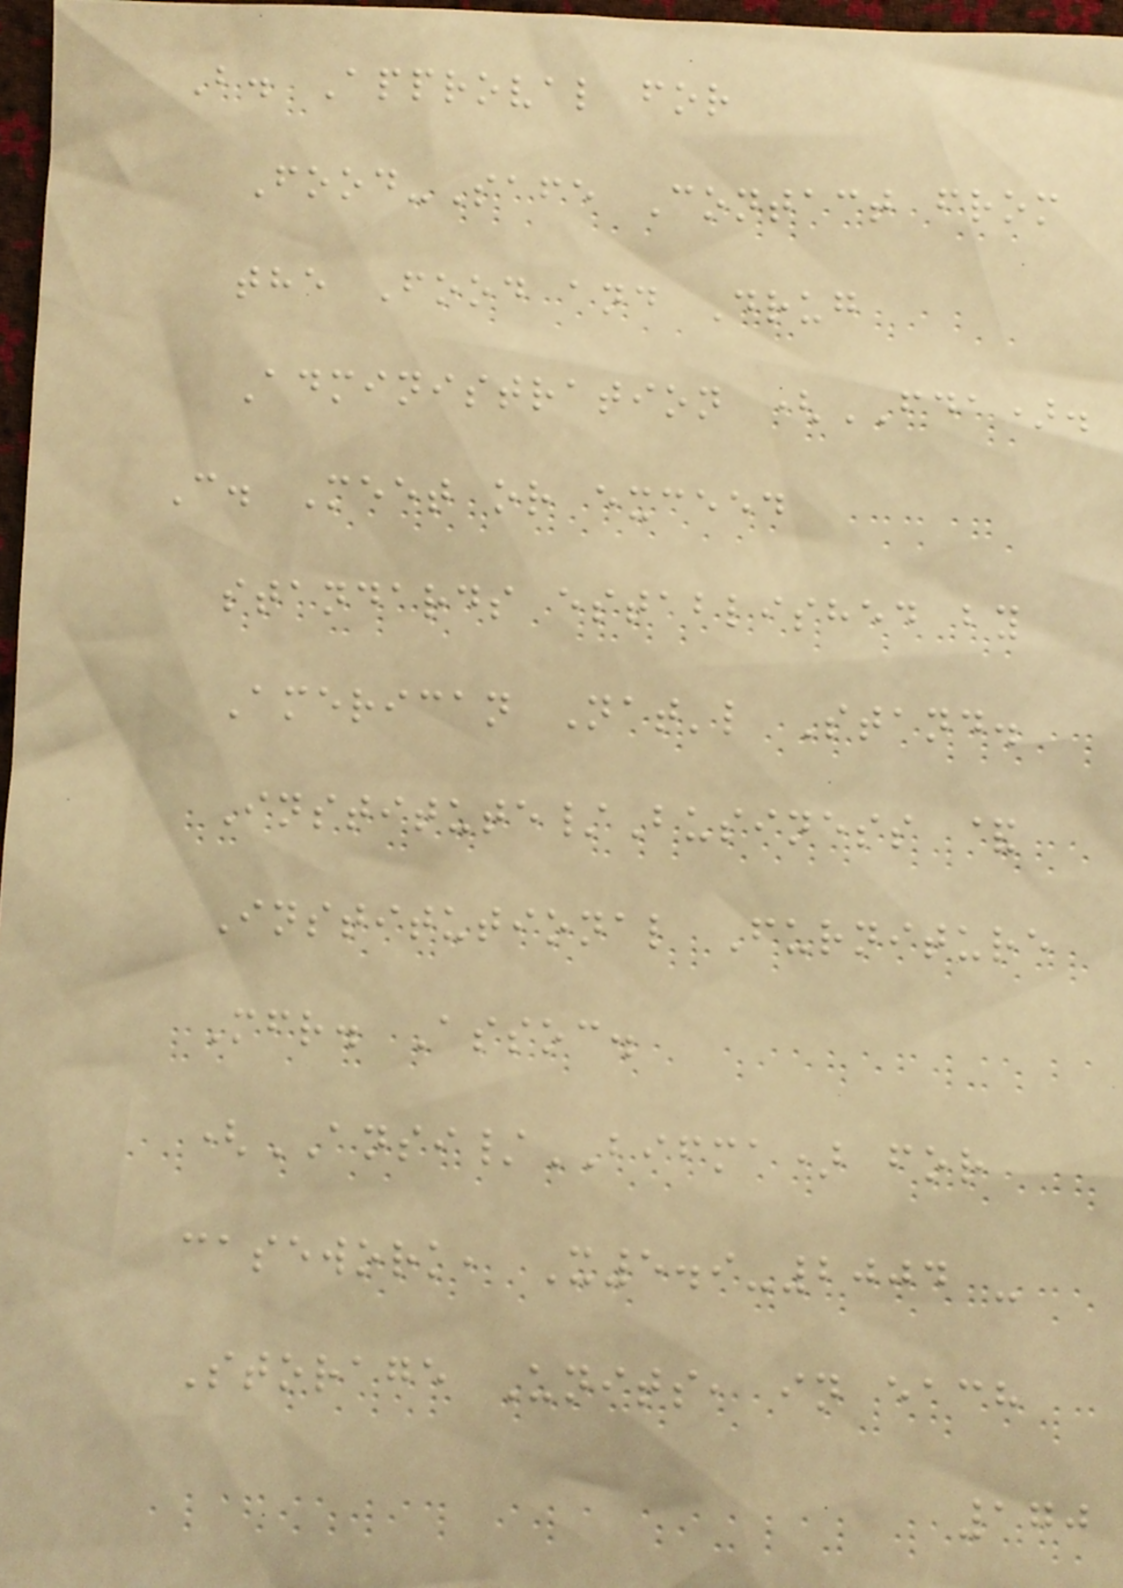B. Approval for
Food-Safe Contact from
the Food and Drug
Administration (FDA).
C. Meet or exceed
standards established by
American Nat'l Stand.
Institute/Business &
Institutional Furniture
Mfr. Assoc.
(ANSI/BIFMA) for
casework, X5.9-2004 -
Storage Units, in each
170
